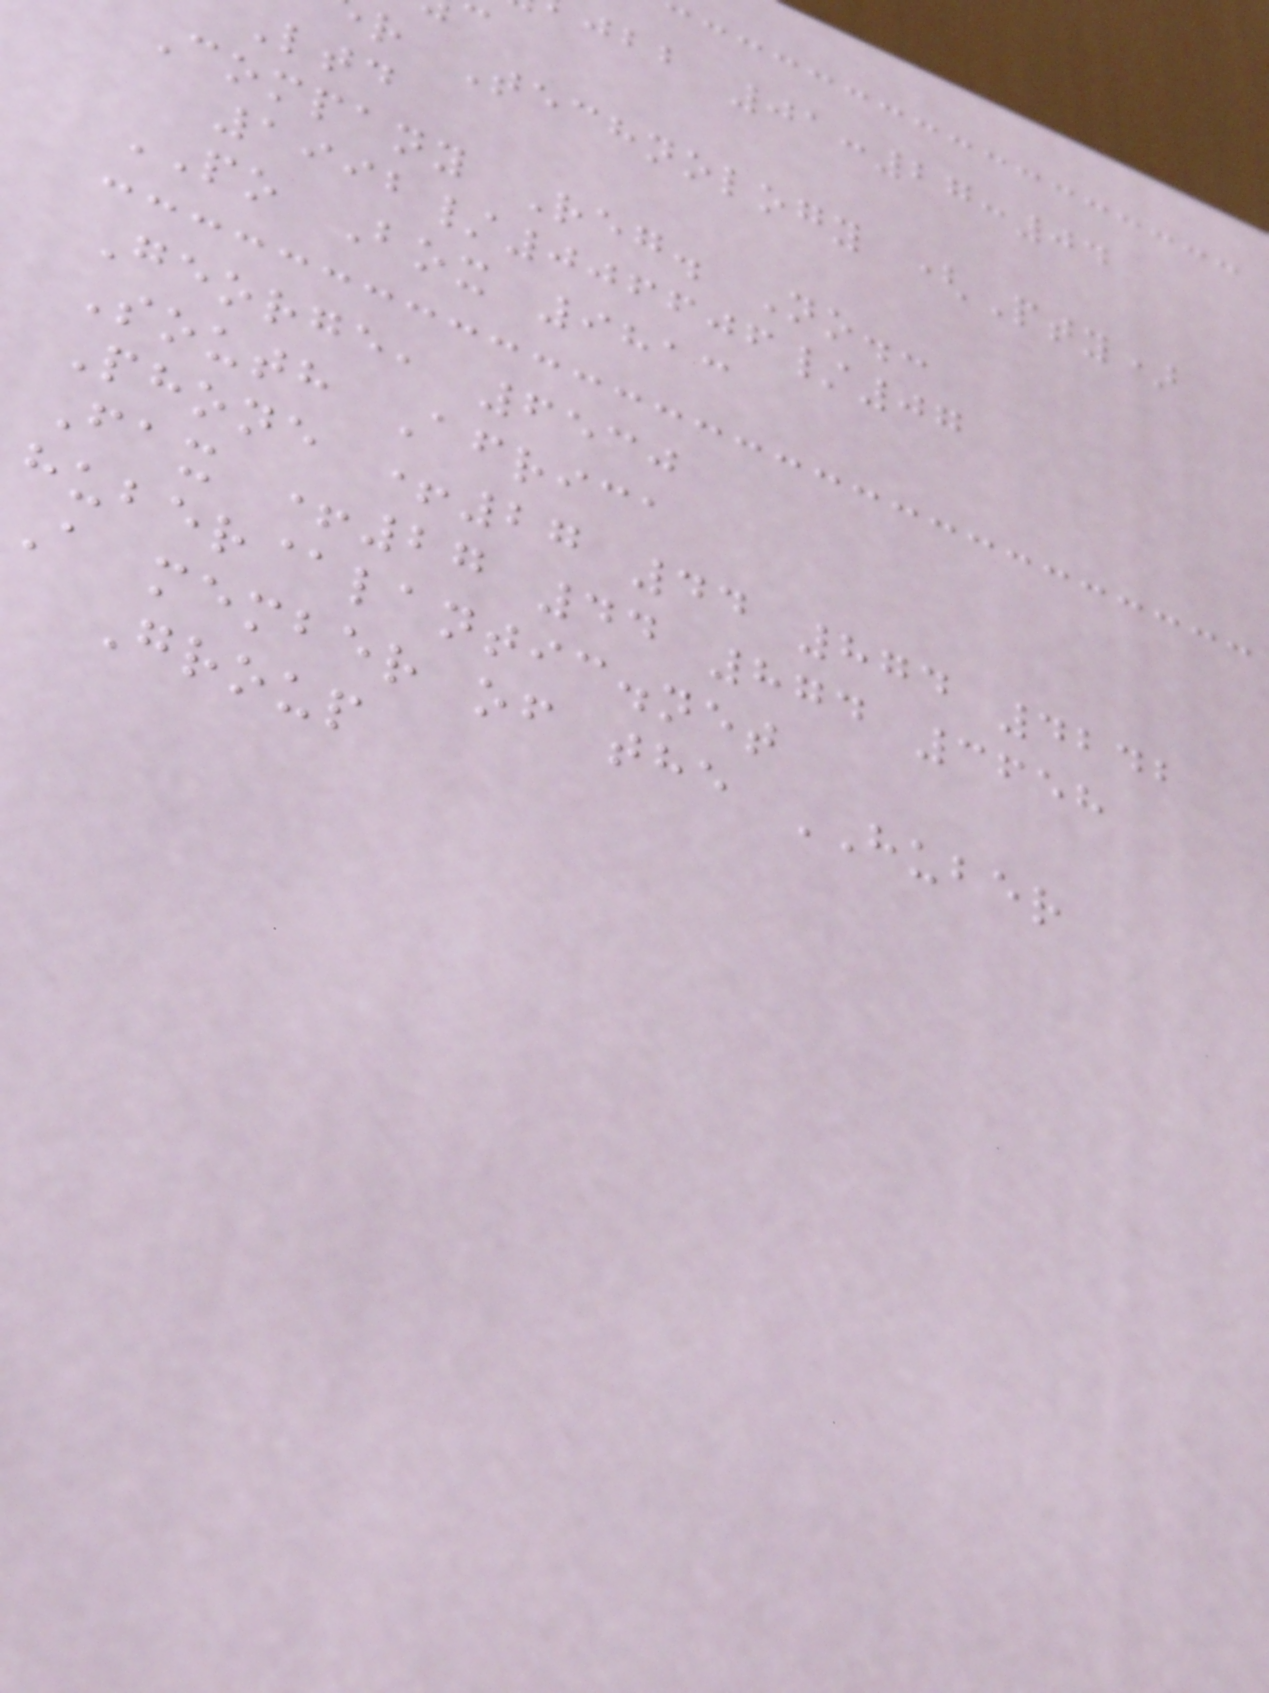jbb 01:27:04
r Technology (Pty)
Ltd
Company Reg. No.:
1992/006606/07
PO Box 9813
George, 6530
South Africa
Phone +27 44 874 4242
Fax +27 44 874 3658
huber@lantic.net
A member of the HUBER
Group
